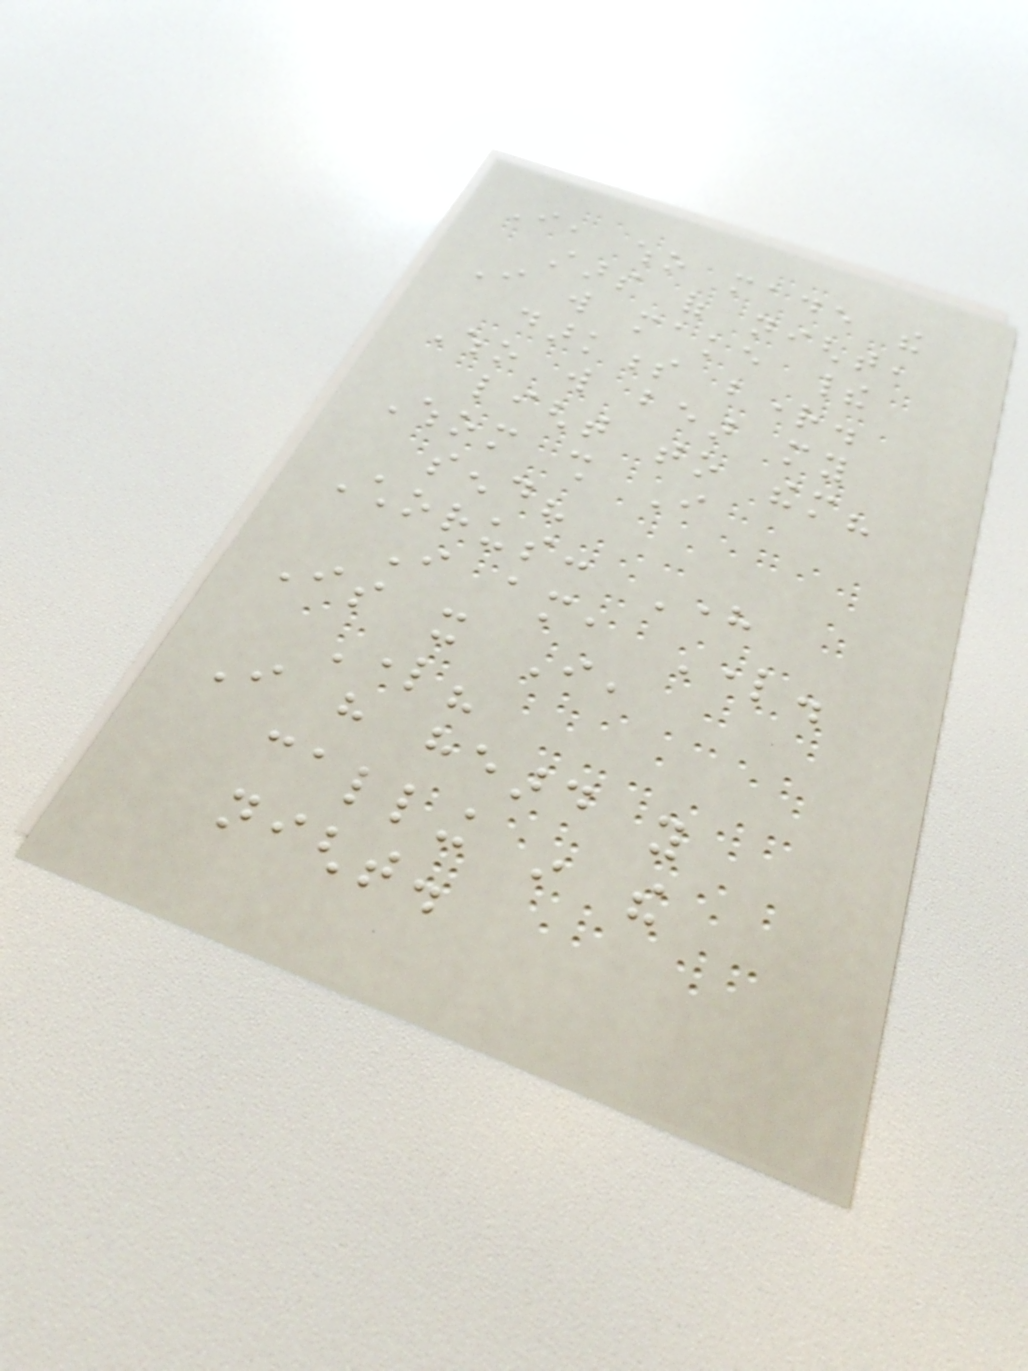I, who made the
stars of night,
I will make their
darkness bright.
Who will bear my
light to them?
Whom shall I
send?
Chorus: Here
I am, Lord.
Is it I,
Lord?
I have heard you
calling in the
night.
